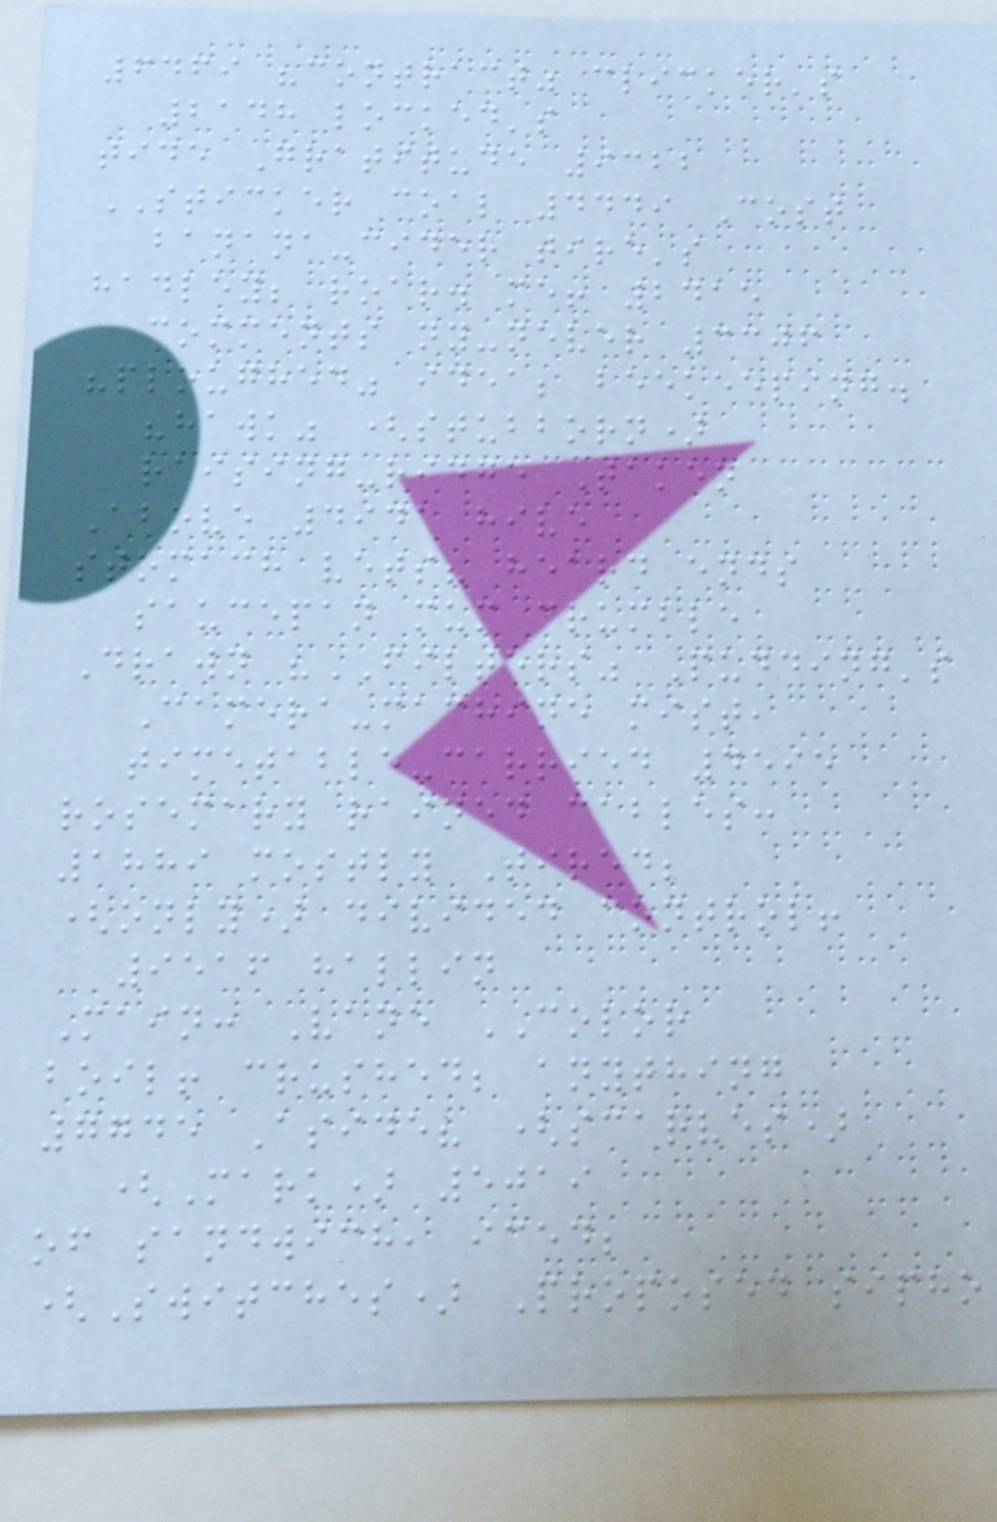6469 "contract" clicker's
2148 locked's
tide Gratitude 9322
STICKER coal 4449 Cost
banana-cider tire's
hadley; roar. me! 2415
comments ny-never 3306
"ploughed" idea; beekeeping.
"hawk" (stubborn)
raising-ridge Taken
Above 4941 hive
stomach vets? heard ends
saucepan mum crumble
Drawn "FILTERS" Pudding's
Camera-machine mist,
timetable-carried 4595
rosemary rained cables:
1889 mostly Tired;
(only) divided control!
9516 hallin
Main: Vane COLOR
boil! crushed; anything
7745 Aside? (scarves)
(Mark) 5019
of sandwich, iced;
(Switches) Proposed sipho
